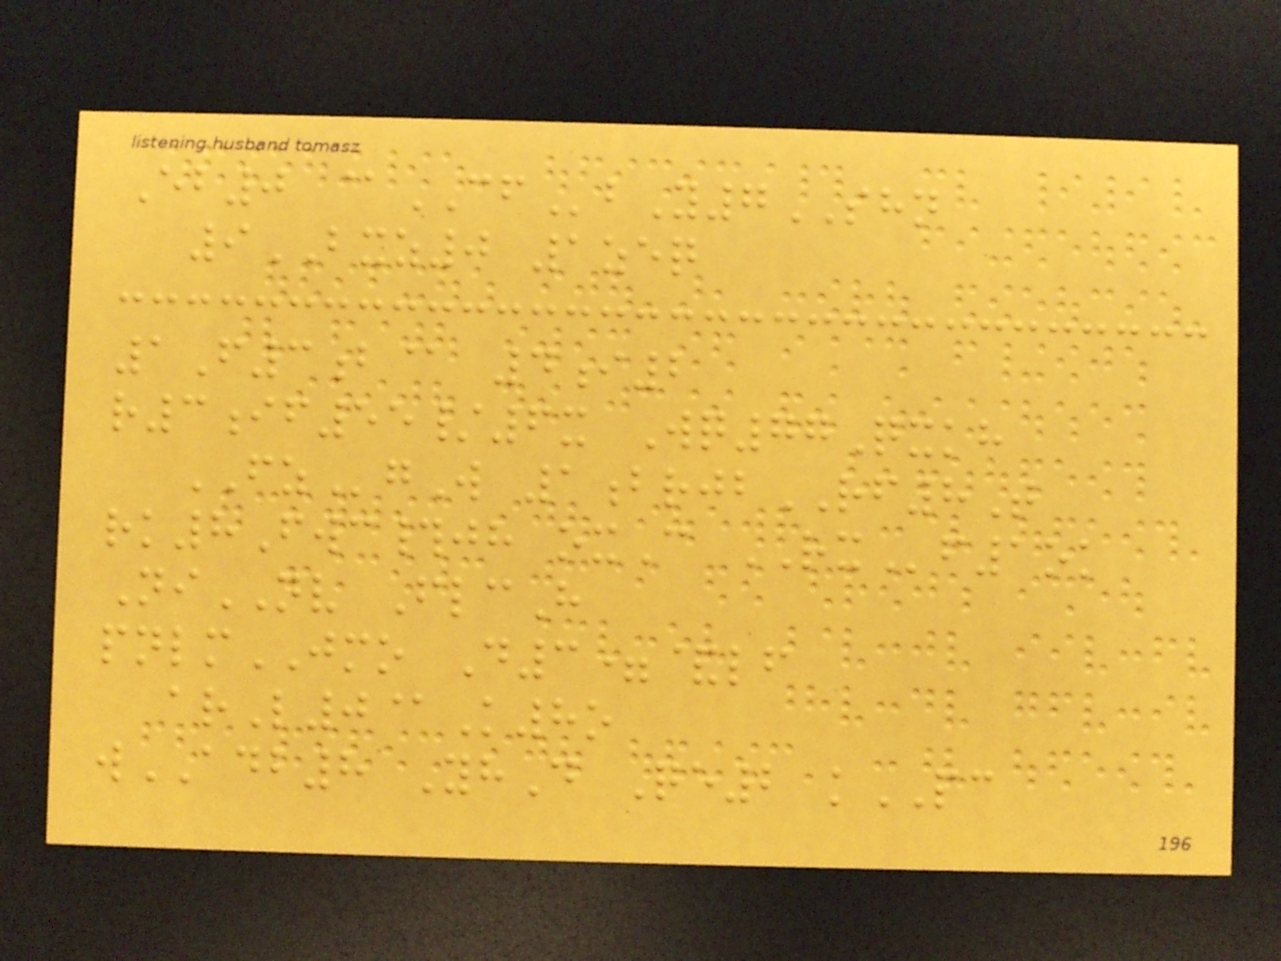Eb0 @CFbY7SHN
9BXZ0 1zeq
1F3b@ 4i2
r3if55/6x Wq77Qxkh
FZgW 1brjbRF8T
rk8Fwc#jh oxC RXf1ok
NiNV FlcH
pnlmJMO D3=&lf
arL0@K8o
wADB8 YhD Qe2 kPC
